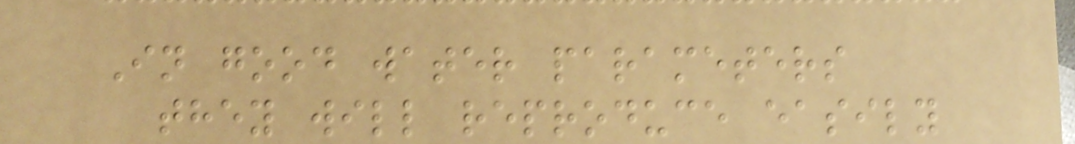In good water parameters
they will reproduce easily
